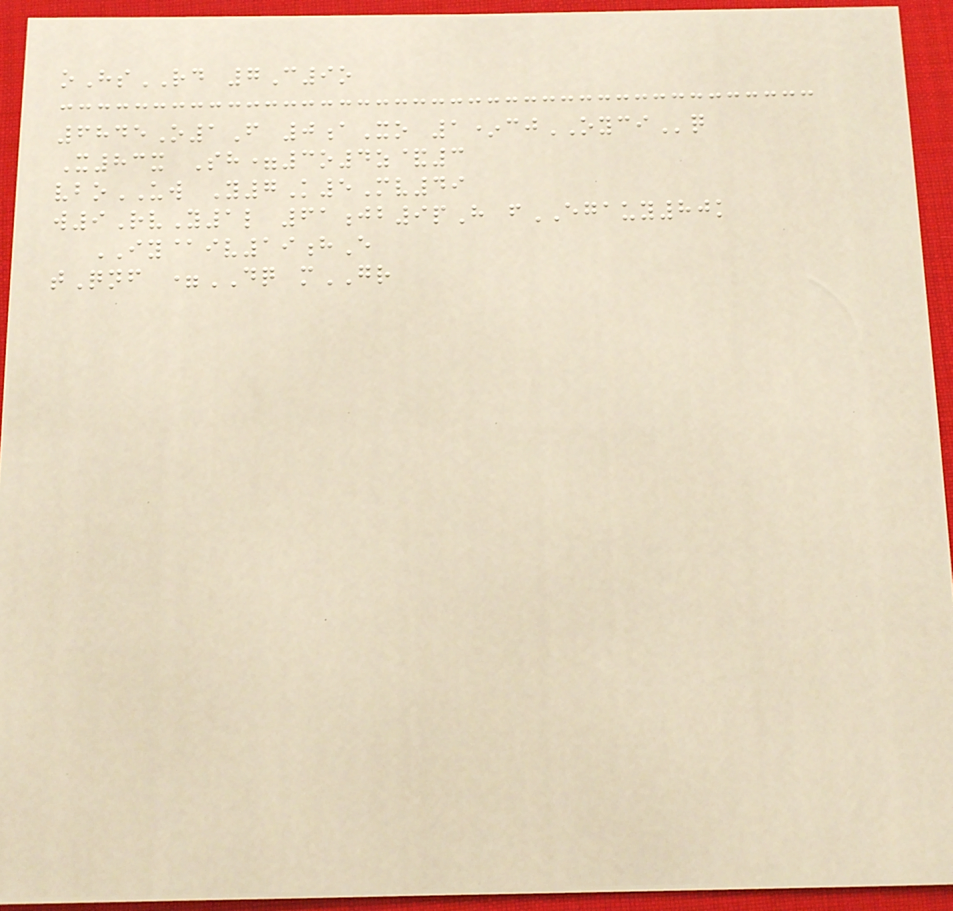oHsRD 7C9o
6845O1F 0aXo 1*cjOYCIq
X83x Sh=3o4z&3
vboUW Y7K5Mv49
w9RvY1l 61jb9pH fEGAUY80k
IY@iv19hE
tQnf =DQ mGR
